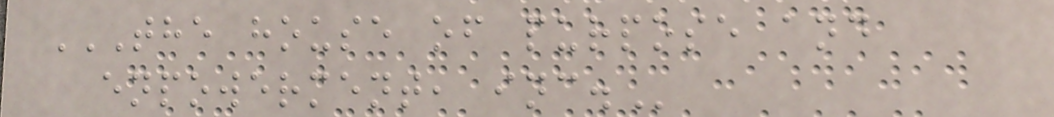THE HOUSE OF PURPOSE AND
ENPOWERMENT, INC.
